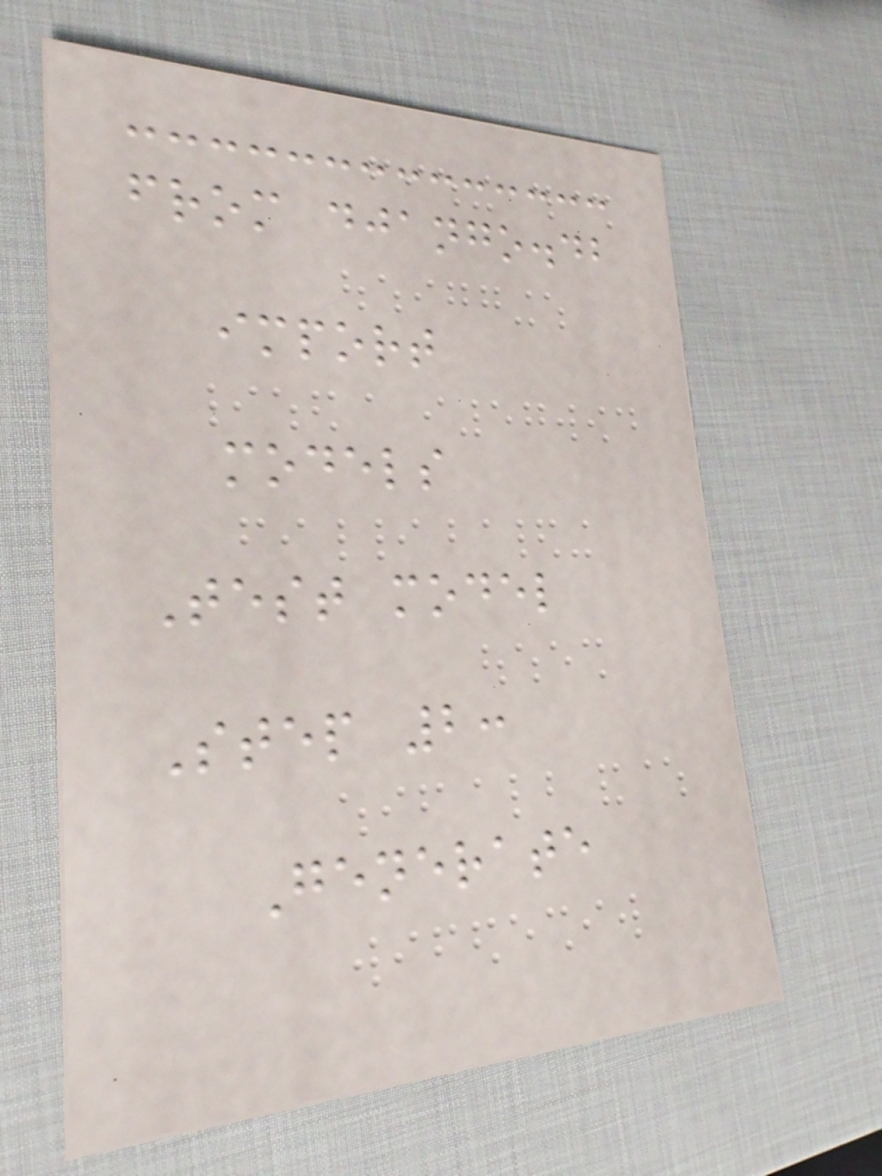from django.db
import
models
Test model
Step 2:
Generate
